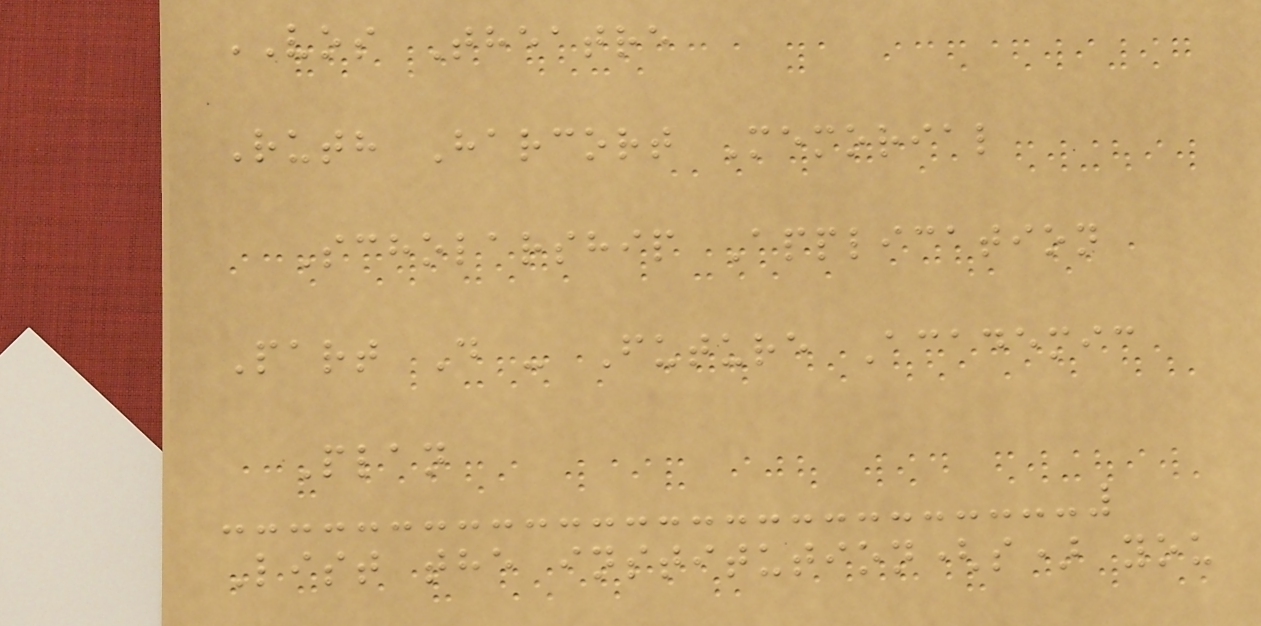VOS Theatre
Ruth Harcort Memorial
Scholarship Application
Part D - Future Academic
Plan
List the institution(s) you
